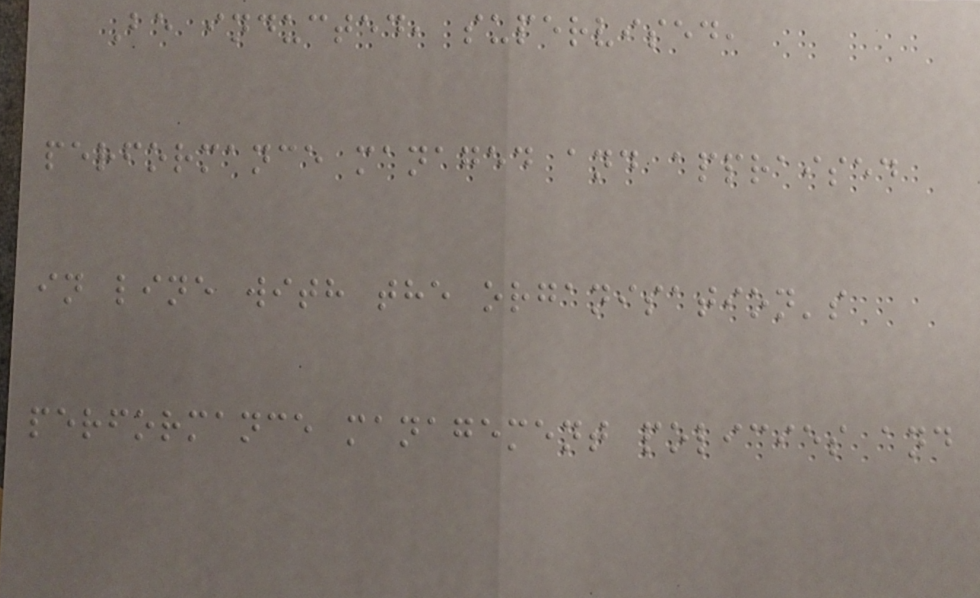Be inducted, supervised,
performance managed and appraised
in line with the organisation's
performance management policies and
